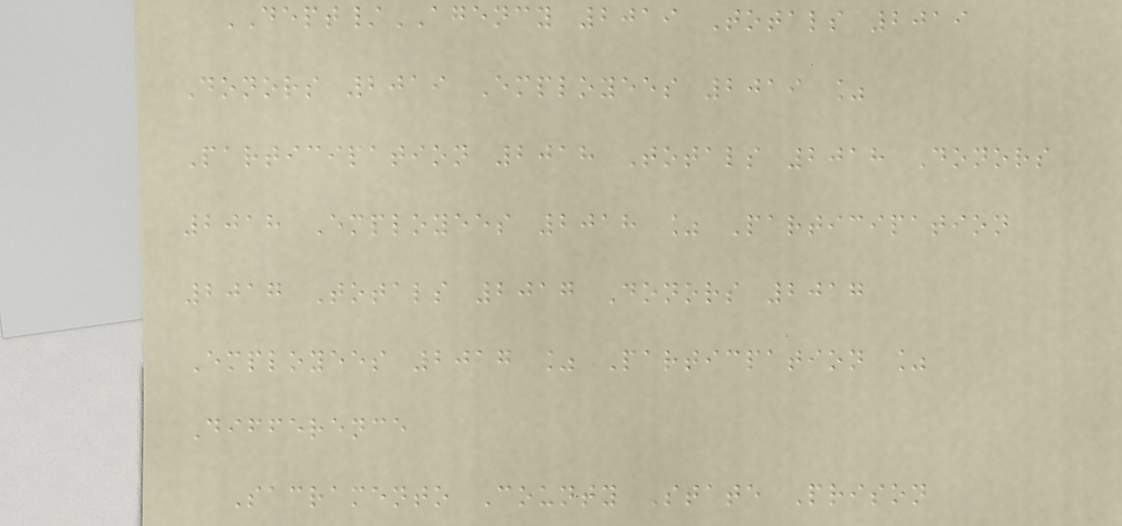DEPT/AGENCY 2019 Totals 2019
Donors 2019 Employees 2019 %
Participation 2018 Totals 2018 Donors
2018 Employees 2018 % Participation
2017 Totals 2017 Donors 2017
Employees 2017 % Particpation %
Difference
Sacramento County State Prison
